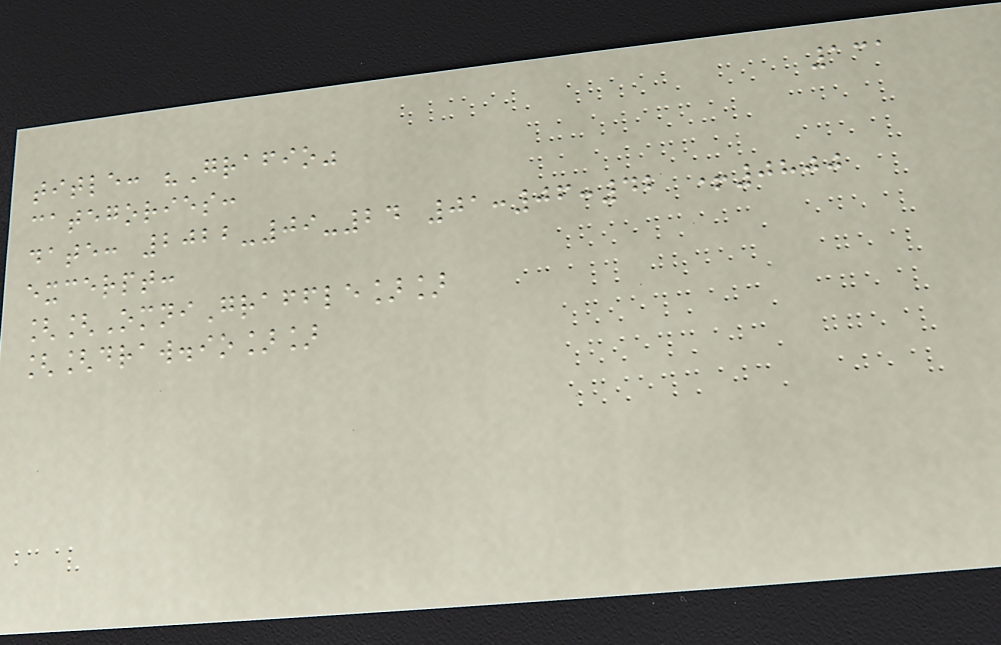131
title: "Grafio"
categories:
date: 2022-09-24 01:06:42 +0800
excerpt:
[[OmniGraffle]]
[[draw.io]]
